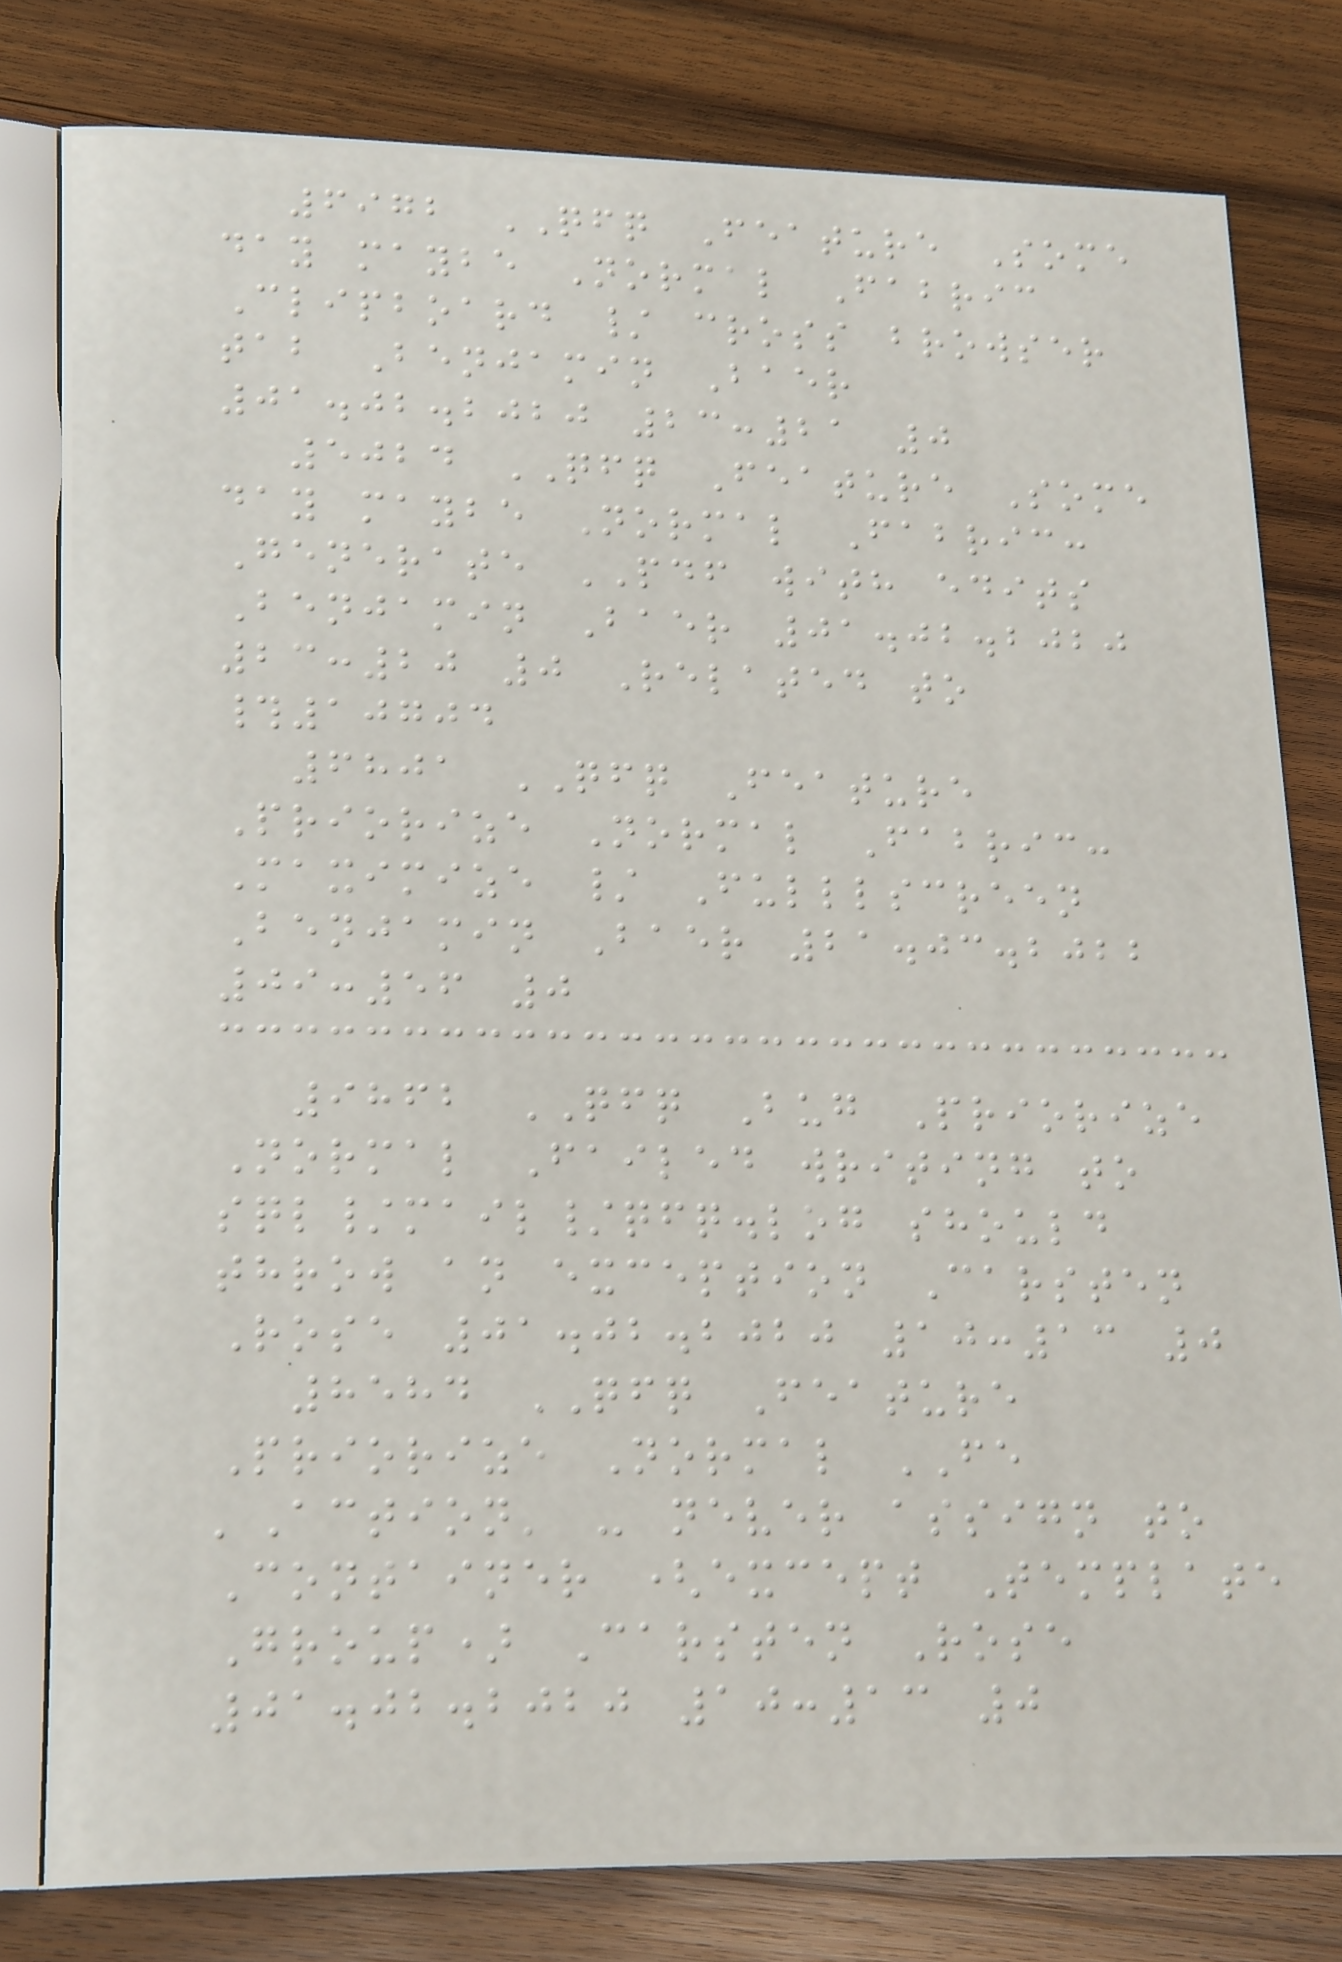6972 QFQ Feature Some
day maybe Normal Fabric
Clipboard / cross browser
tab Benjamin Baer
01.02.2020 23:21 0
5024 QFQ Feature Some
day maybe Normal Fabric:
Generate PDF with edits
Benjamin Baer 01.02.2020
23:20 0 Related to
#10704
6801 QFQ Feature
Priorize Normal Fabric:
Maximize / Fulllscreen
Benjamin Baer 21.03.2022
09:56 0
9862 QFQ Bug Priorize
Normal Failed writing to
sql/mail/qfq.log should
throw an exception Carsten
Rose 01.02.2020 10:13 0
8584 QFQ Feature
Priorize Normal FE
'Action' - never assign to
Container (except Template
Group) Carsten Rose
01.02.2020 10:13 0
